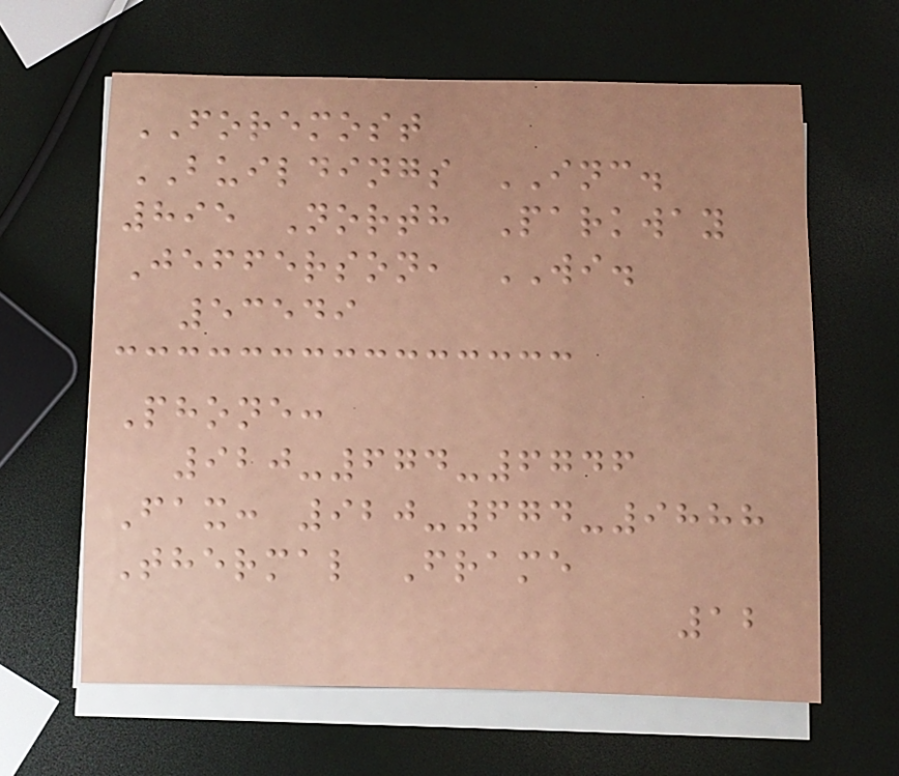FOREMOST
BUILDINGS INC.
895 North Parkway
Jefferson, WI.
53549
Phone:
920-674-6746
Fax: 920-674-9888
Thermal Frame
12
